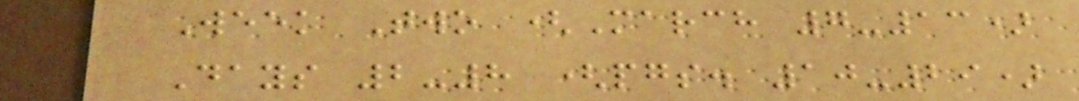Week Two (March 7-13)
Days 2-8 (pgs. 10-29)
